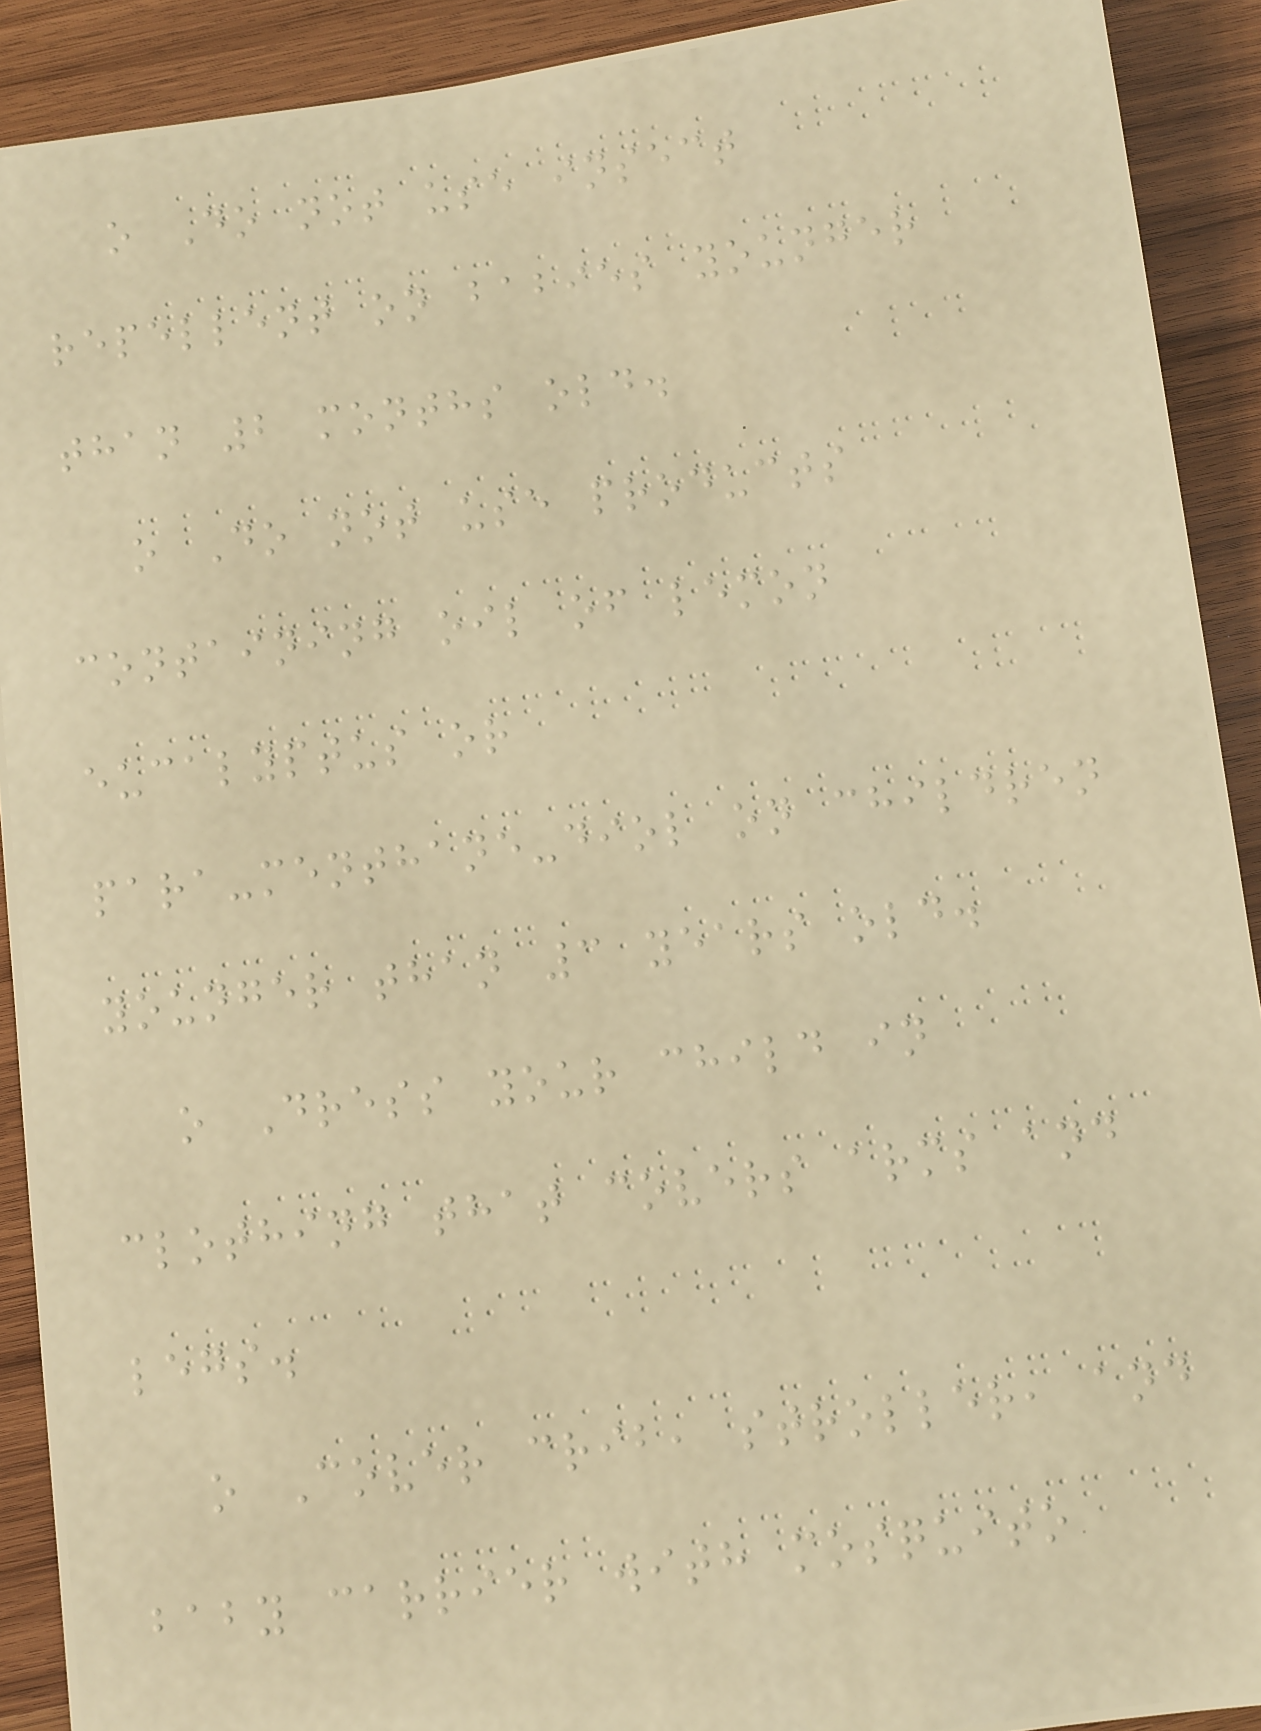o Do not use insect
repellent on babies younger
than 2 months old.
o Do not use products
containing oil of lemon
eucalyptus or
para-menthane-diol on children
younger than 3 years old.
o Dress your child in
clothing that covers arms and
legs.
o Cover crib, stroller, and
baby carrier with mosquito
